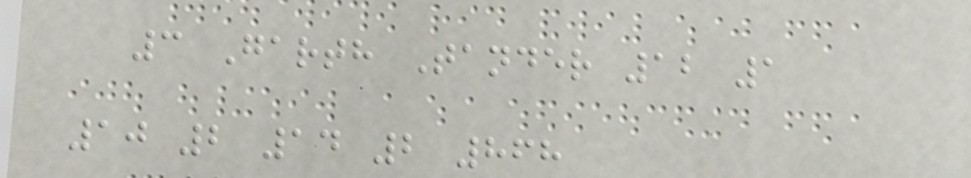3 Garth Tander 12 1
10 2 14 2 868
